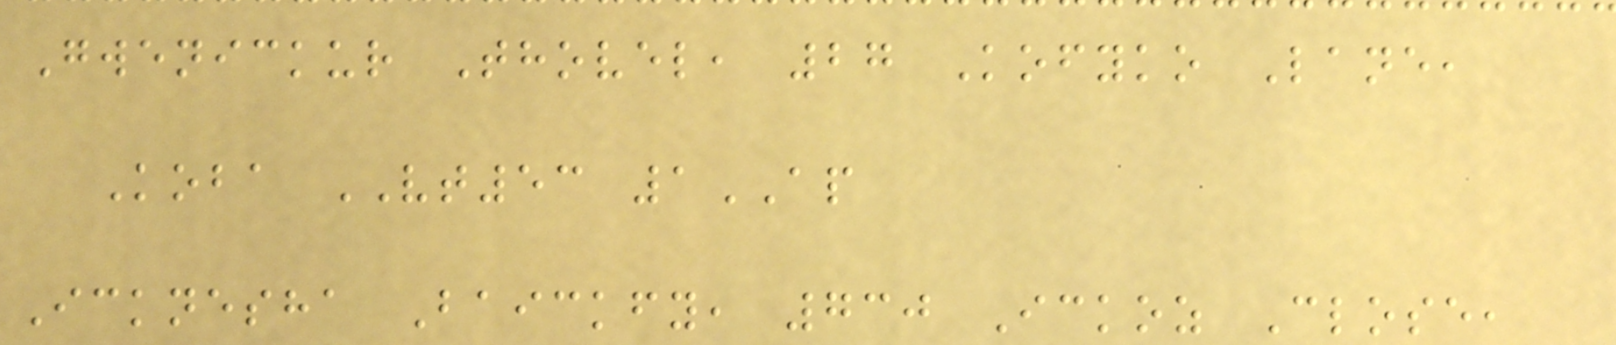Gwenickur Thovel, 27 Kofyko Lane,
Koba VT53 1AP
Icknesha Baickfy, 730 Ickoz Close,
